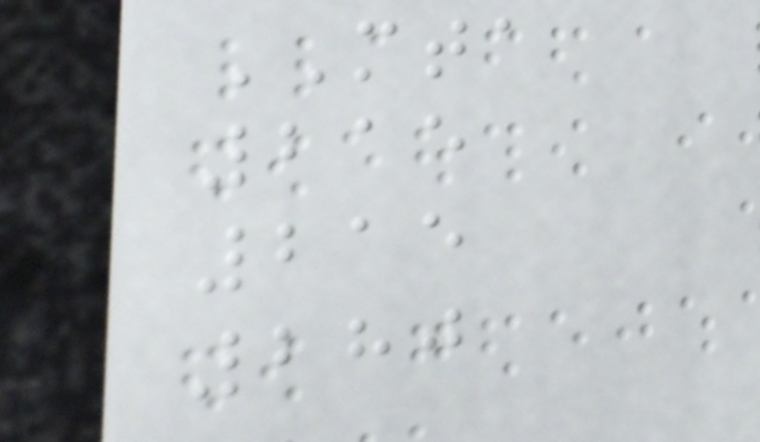MTA
215
215
280
